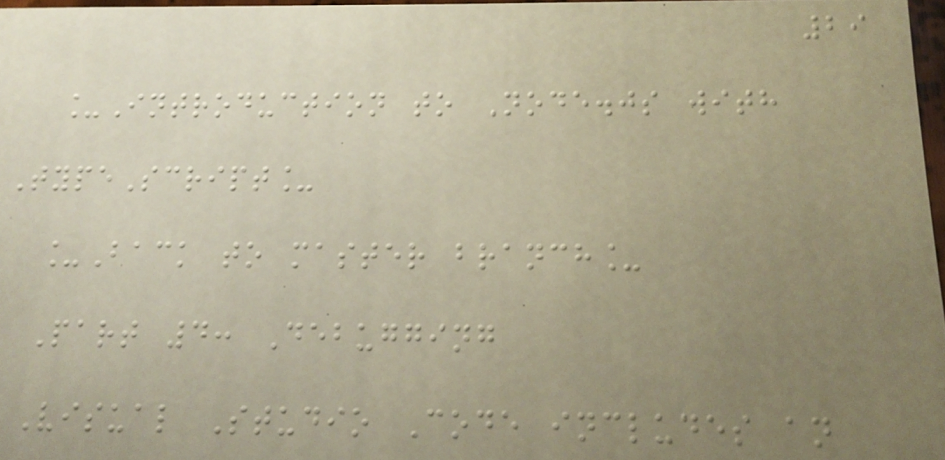29
_Introduction to Node.js with
TypeScript_
_Back to master branch_
Part 4: Debugging
Visual Studio Code includes an
